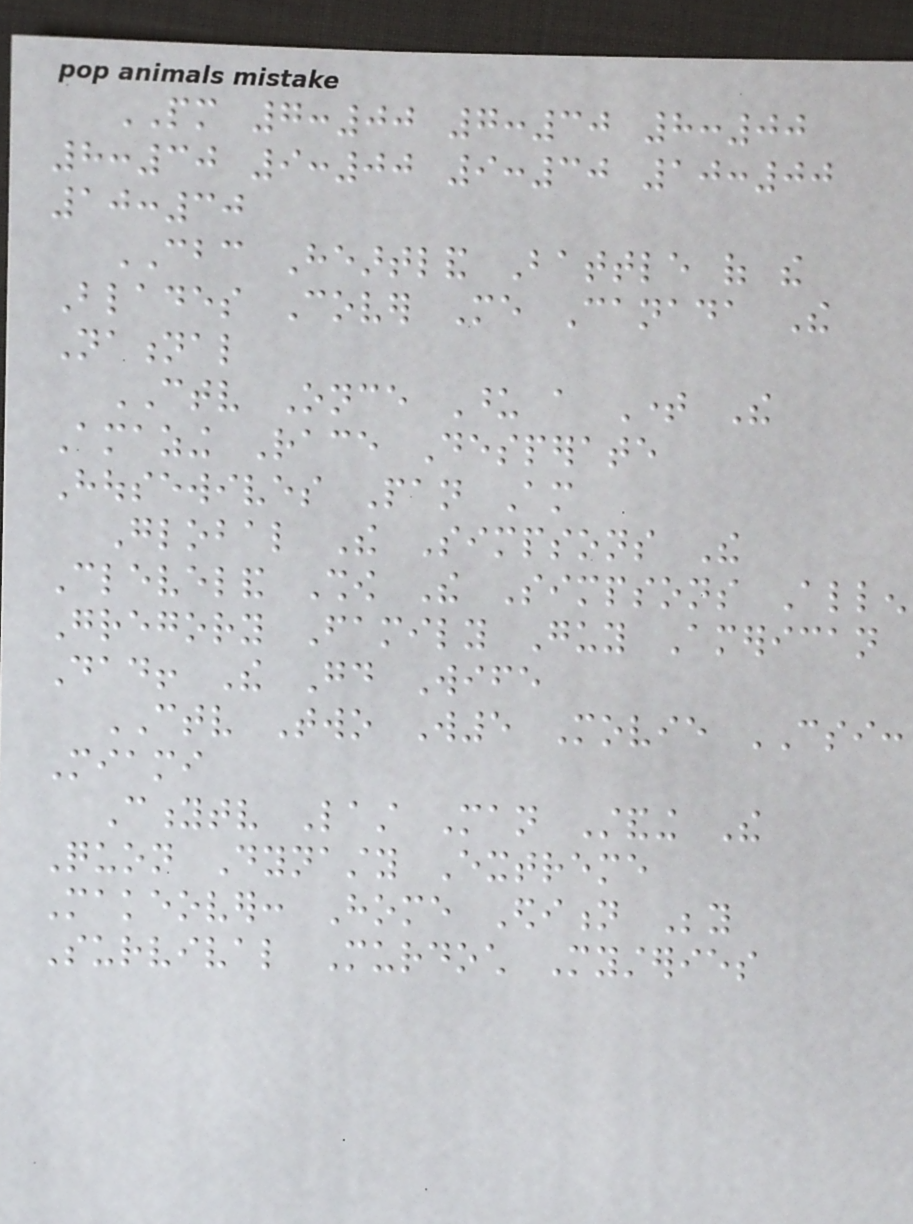PM 7:00 7:30 8:00
8:30 9:00 9:30 10:00
10:30
CBC Heartland Battle of the
Blades Cover Me Canada The
National
CTV Once Upon a Time The
Amazing Race Desperate
Housewives Pan Am
Global The Simpsons The
Cleveland Show The Simpsons Allen
Gregory Family Guy American
Dad! The Good Wife
CTV Two W5 Movie CSI:
Miami
Citytv Last Man Standing The
Quon Dynasty Extreme
Makeover: Home Edition Beyond
Survival Murdoch Mysteries
